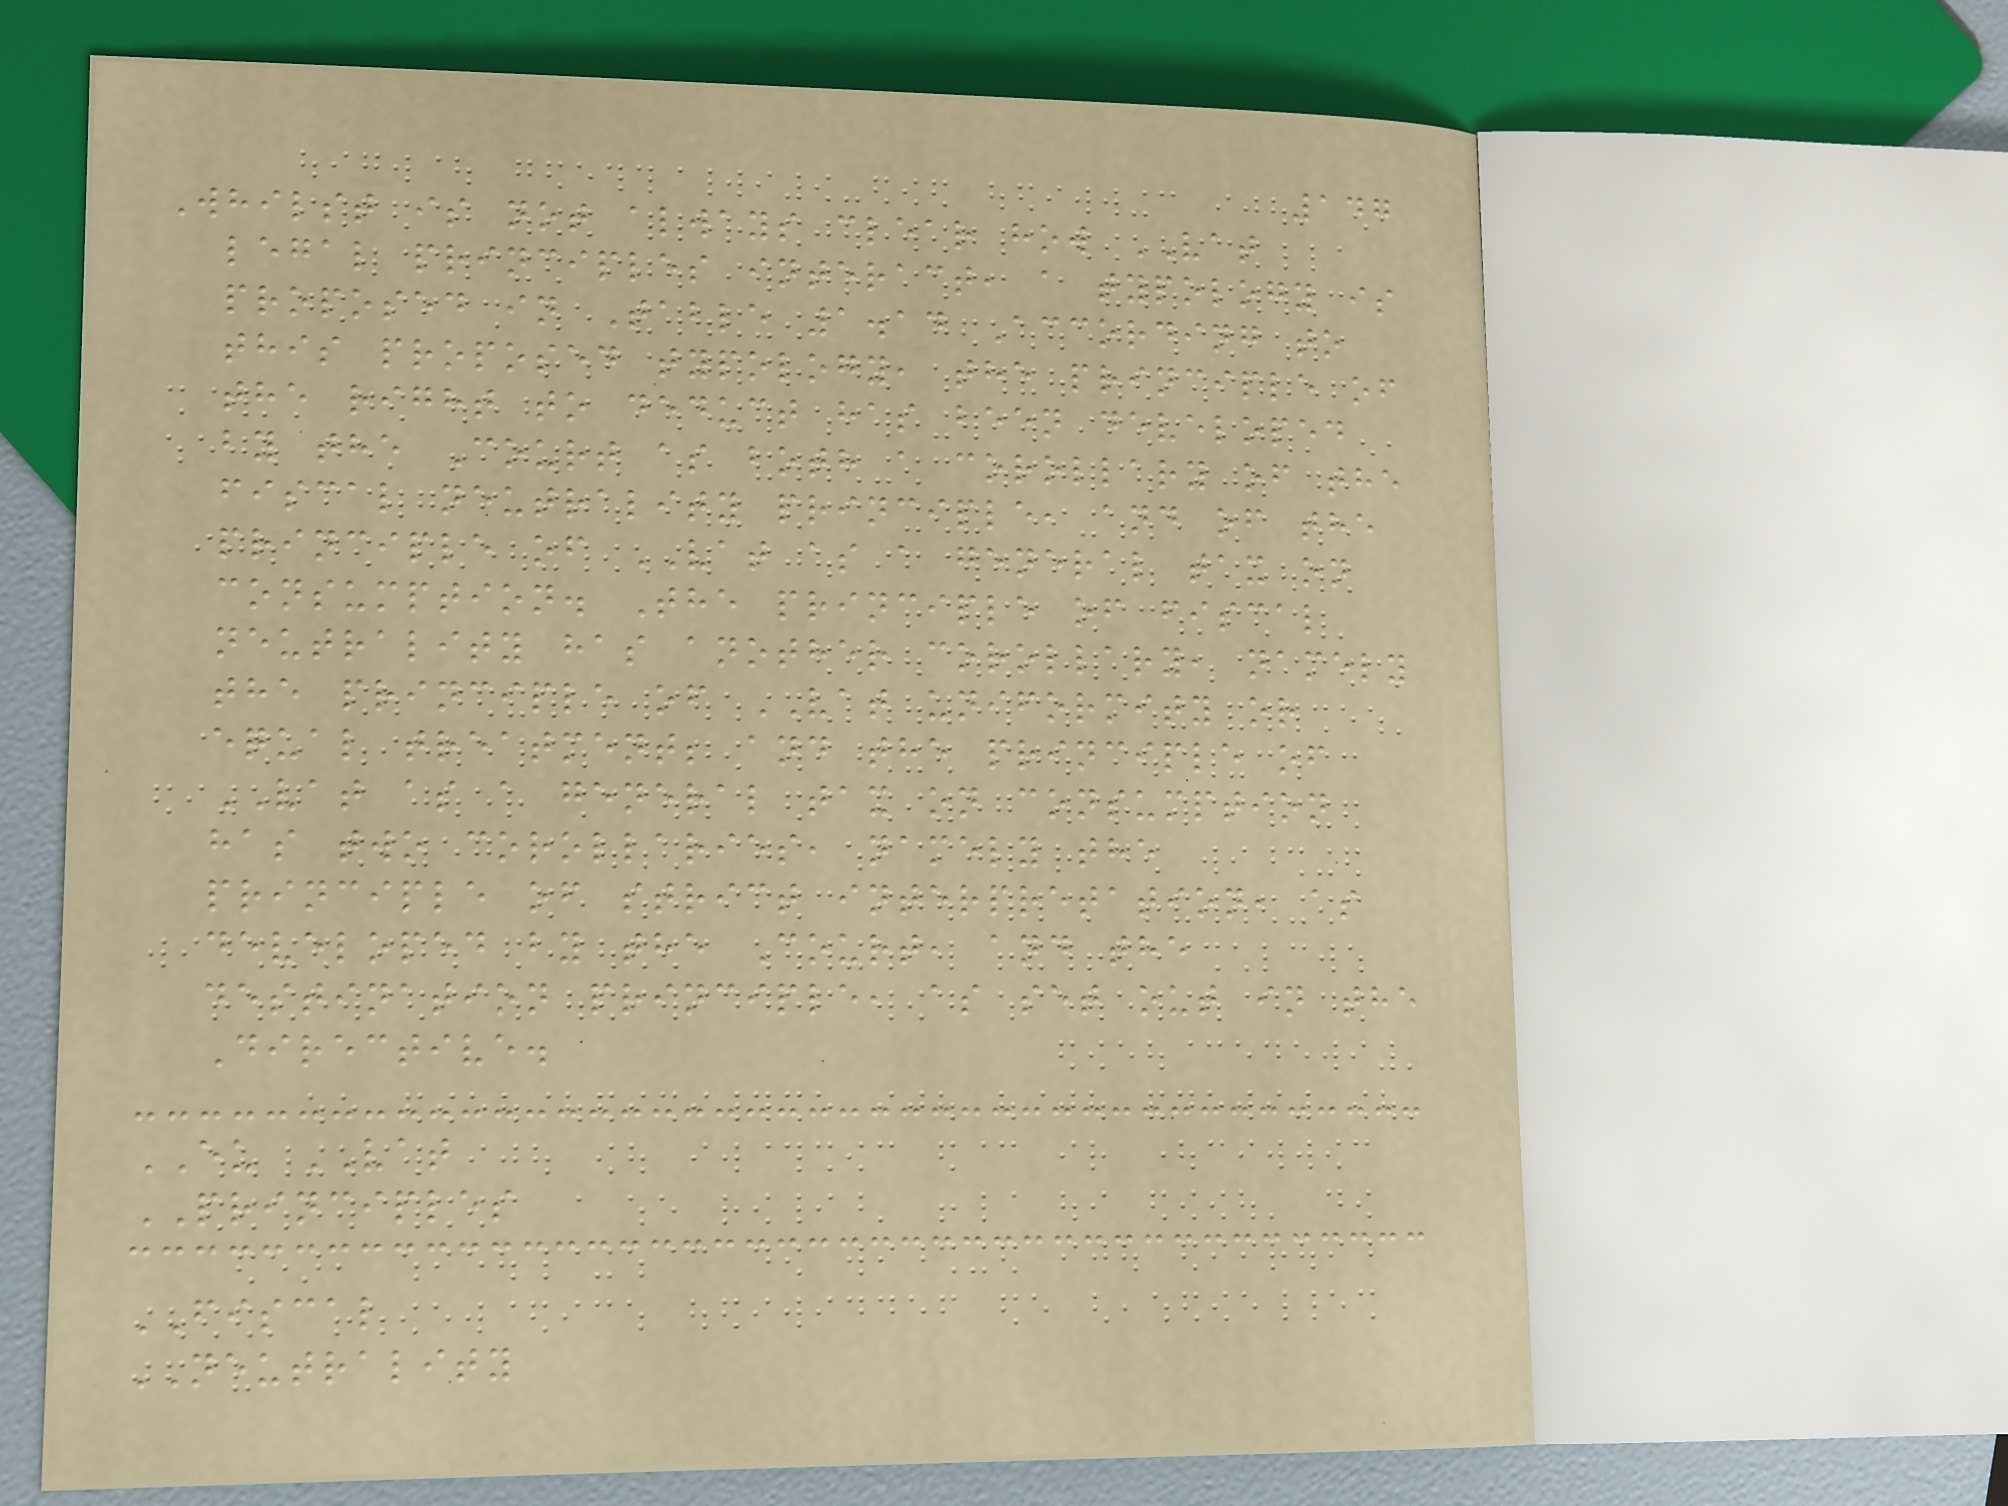147
Whilst is not always clear how VAT
legal principles interact, a typology is
proposed in Table 1.14 According to
this proposed typology, the principle of
the right to deduct has been developed
by the Court as both a corollary of the
fiscal neutrality principle, and of the
principle of VAT as a general tax on
consumption. The principle of fiscal
neutrality has another corollary, namely
the principle of VAT uniformity or
equal treatment; and the principle of
VAT as a general tax on consumption
has two corollaries, namely the
principle of strict interpretation, as
developed by the Court, and the
destination principle, as set out in the
Directive.
EU VAT
PRINCIPLES
FISCAL
NEUTRALITY
